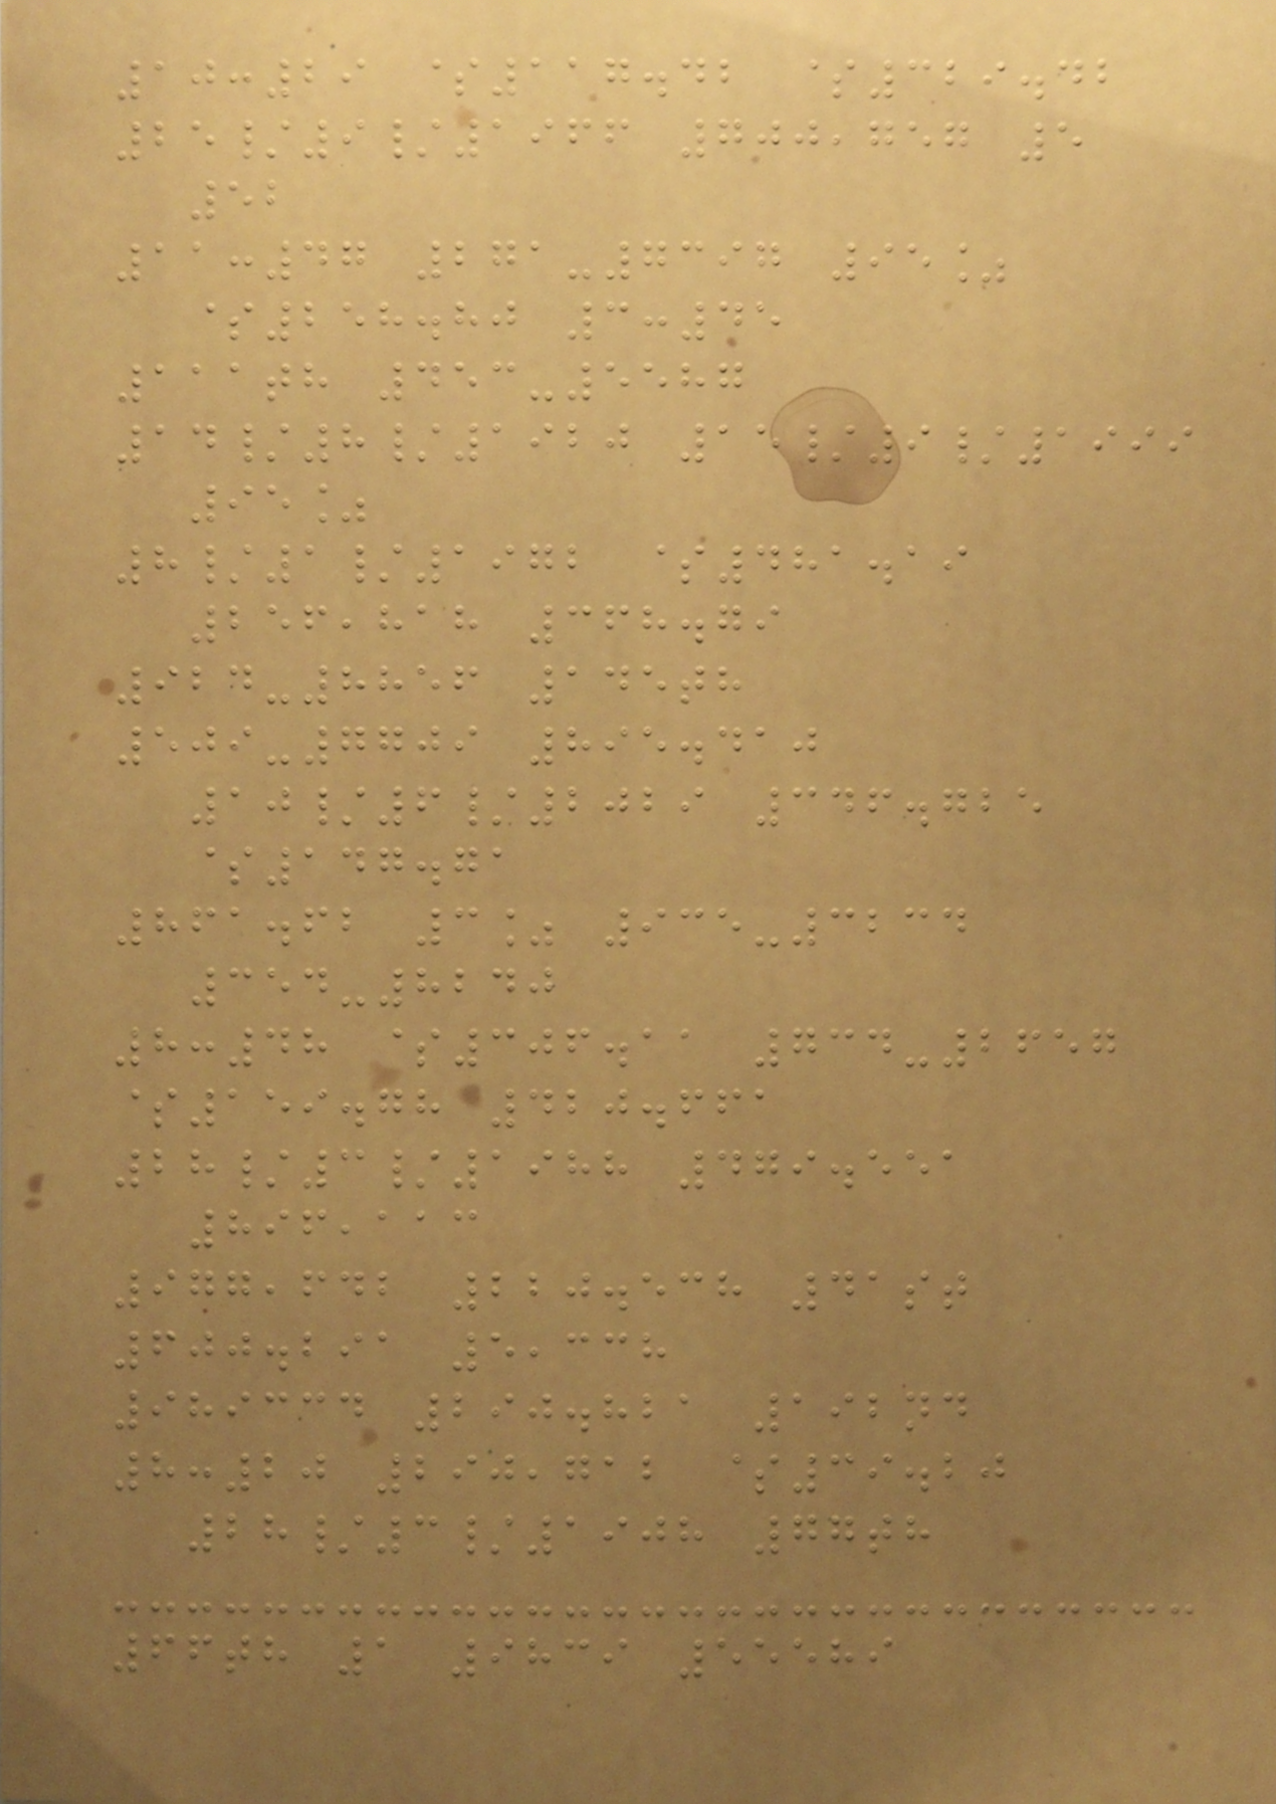10:29 $117.42 $329.42
25/9/1966 700,757 5
52
11:47 271-7397 95%
$258.80 3:45
111th 453-5587
14/8/1920 15/9/1999
95%
8/1/1972 $481.19
256,818 368.79
924-8856 145th
509-7709 895.410
10/6/2029 346.725
$147.71
861.62 3% 935-3234
354-8240
8:48 $306.11 734-2657
$159.78 420.661
28/3/1988 479.551
896,113
977,642 220.538 41st
600.291 5,338
989334 290.821 192nd
8:20 290,712 $39.20
28/3/1908 77th
66th 1 9839 55589
